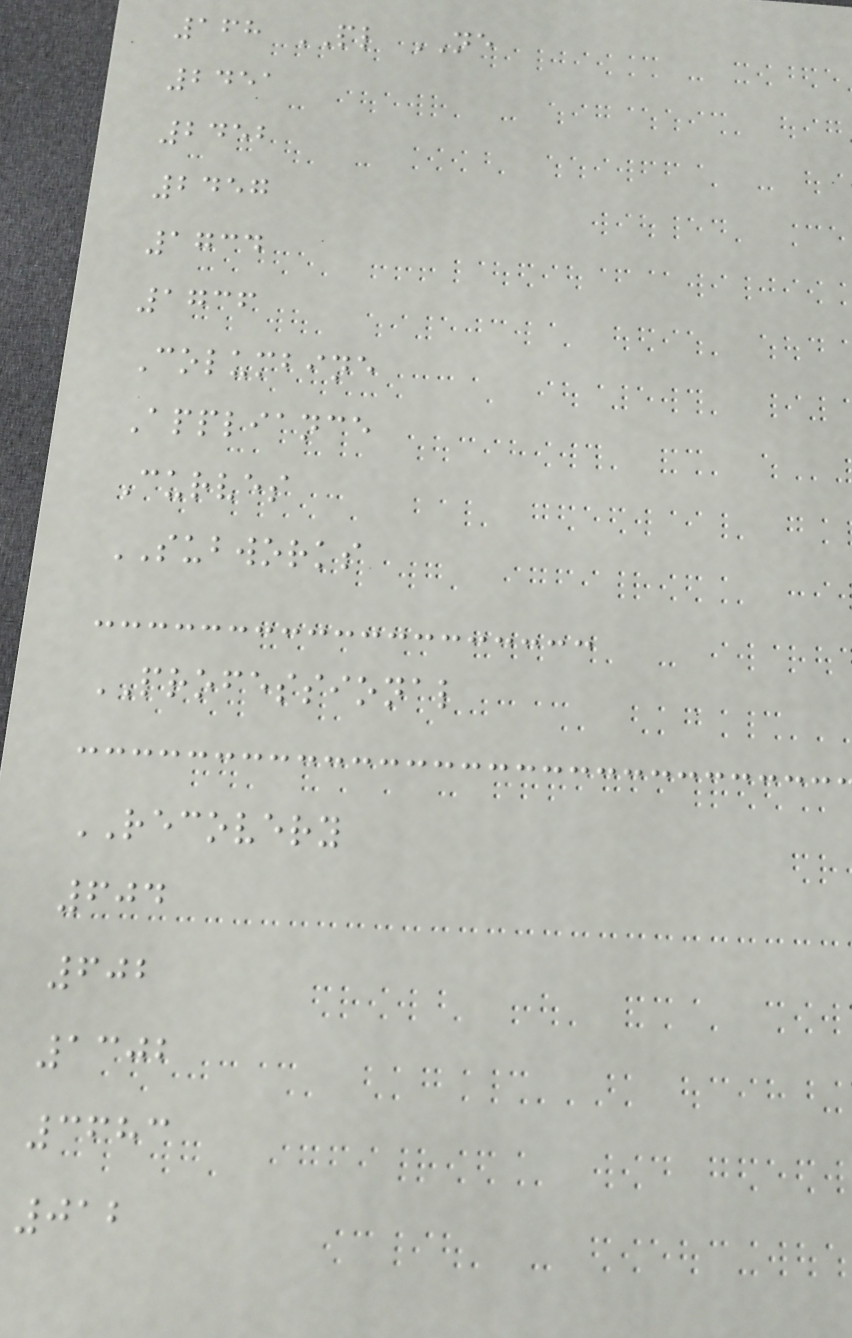168 PL NE
2451
2452
2457
1734
1736
Columbine
Appliance
Curves
SUBWORKS
PROFESSIONAL
RECOVERY
604
602
1302
3683
012
